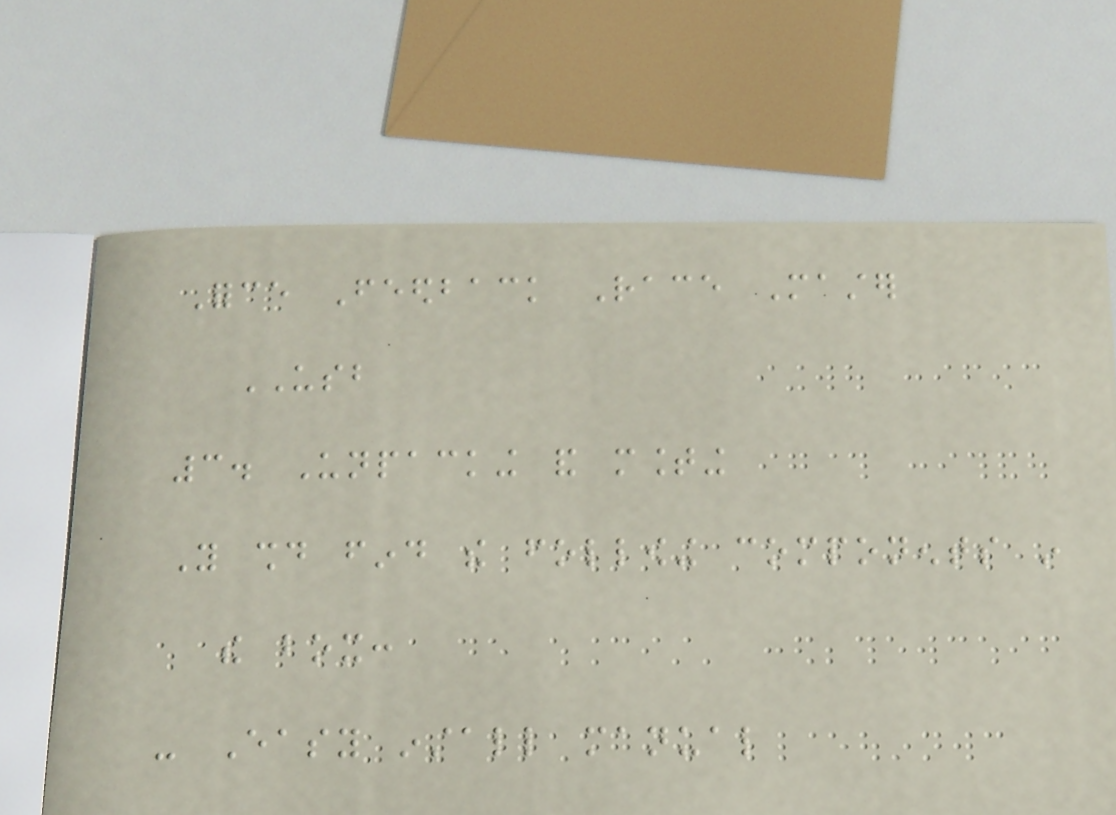Force Feedback Race Master
USB
3. Unpacking and mounting
You should find the following components in
the box:
- Easy install manual
